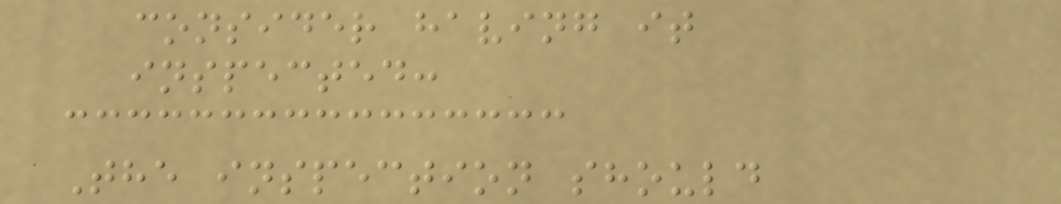consider having it
inspected:
The inspection should
